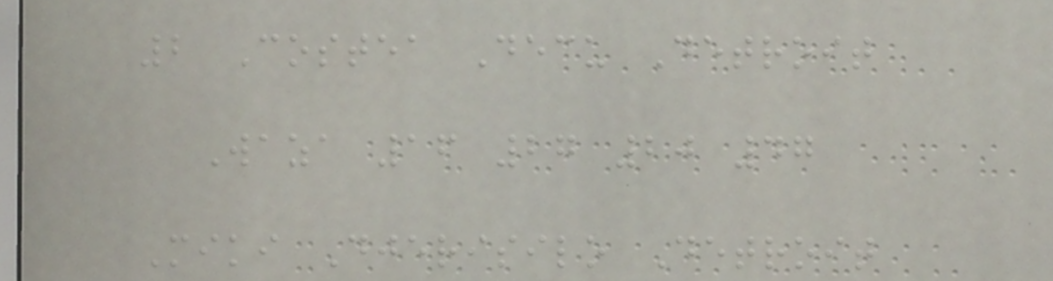2 Costea Decu Detroit
Waza 16 27 20 47
Miki Djerisilo Detroit
